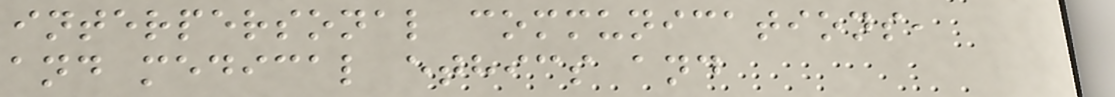interpersonal communications,
and medical ethics and
